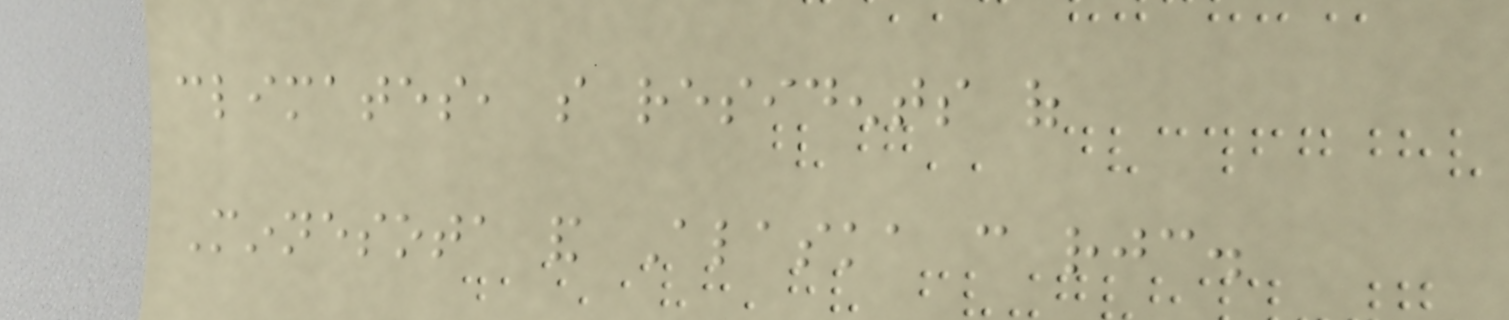climates, so residents of
Minnesota and Alaska can rejoice.
